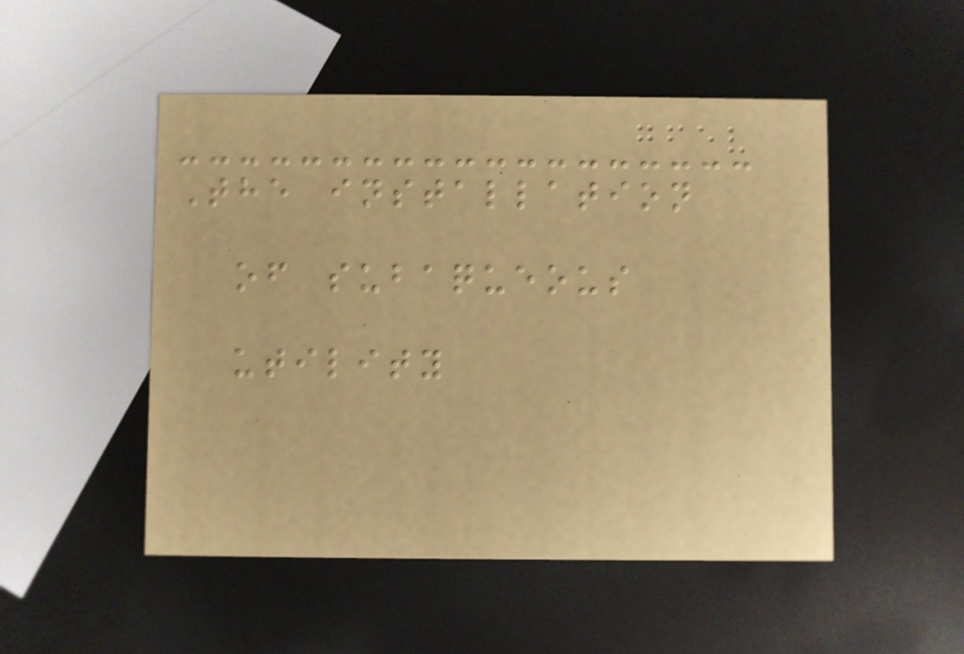The installation
of subaqueous
utility
